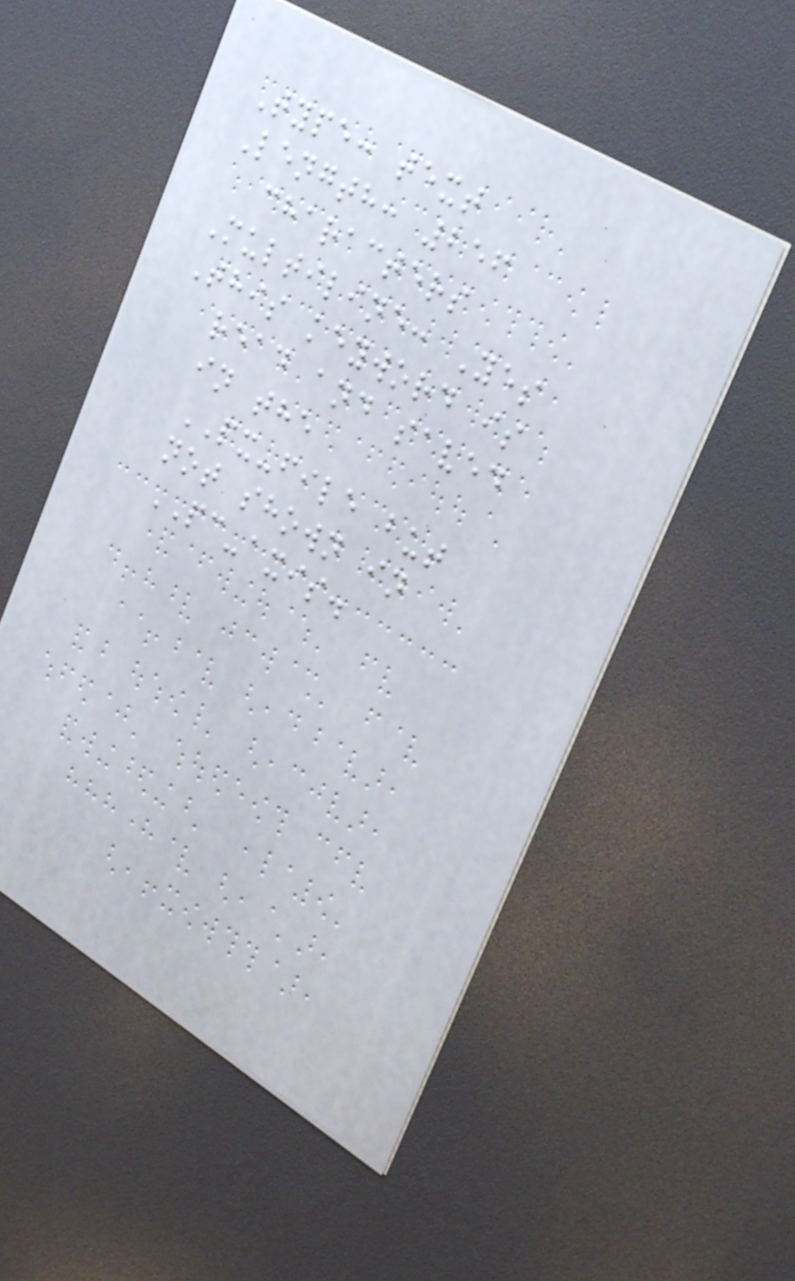Type: text
Length: 256
characters
Multiline: Yes
This keyword is
read and saved
in the
PX-file but
not shown in
PC-axis.
